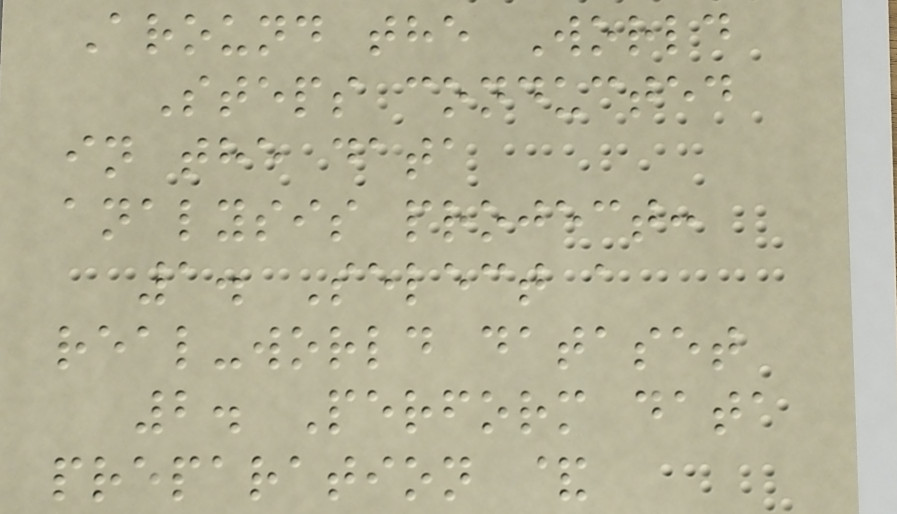Around the World
Steps conducted
in the data
analysis project:
1. Select a
real-world dataset
2. Perform data
preparation &
